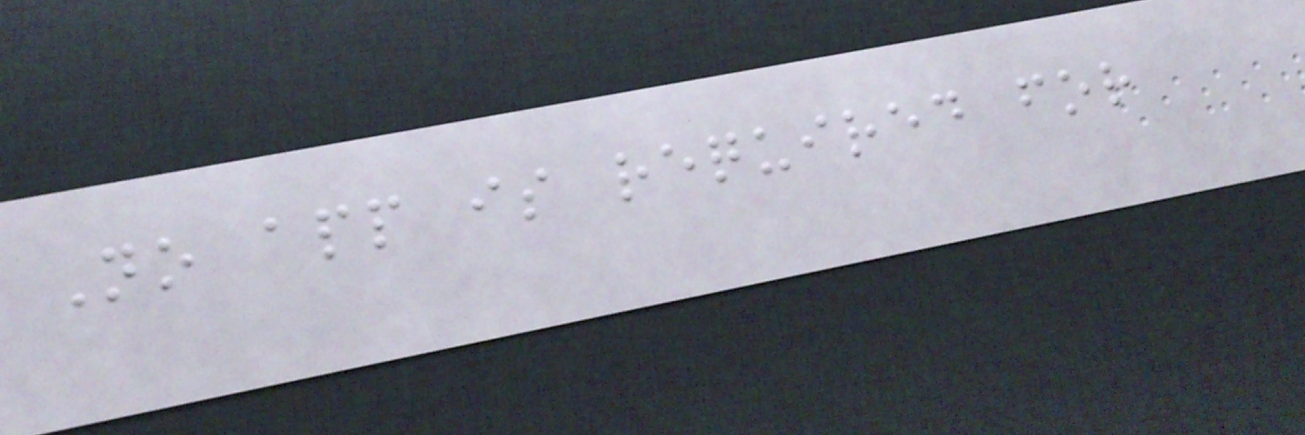No app is required for
